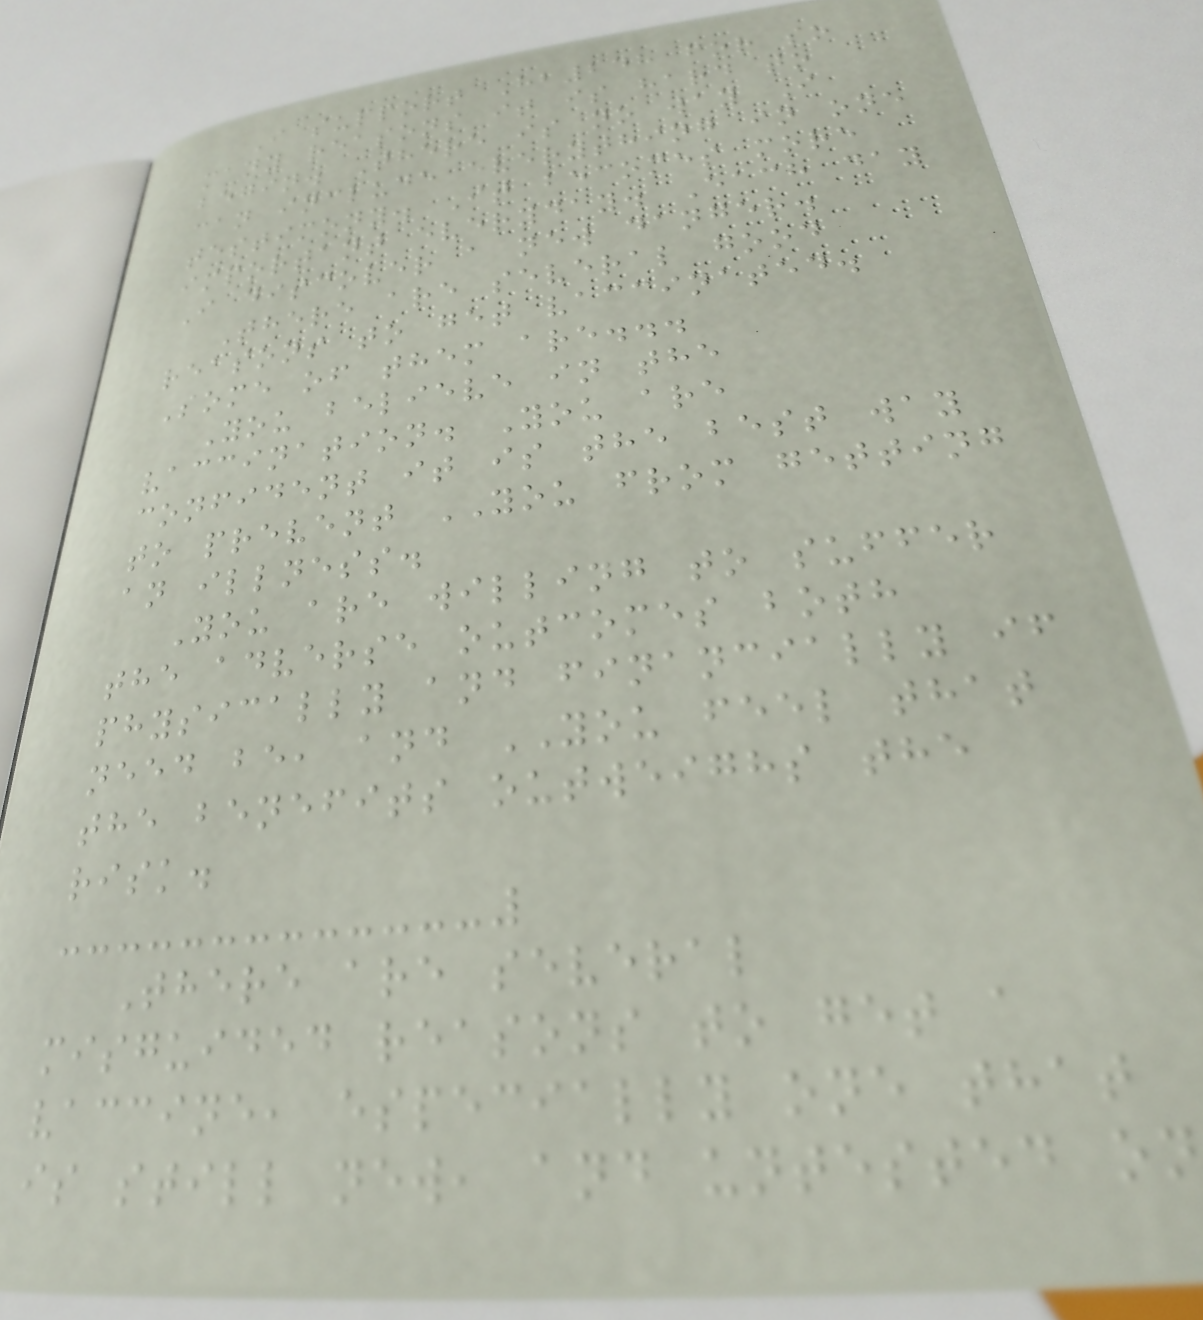I support Hb248 for so
many reasons it is hard to
begin. There is no way I
can include everything in one
testimony. It becomes more
important everyday. Each day
I discover a new danger.
There are several good
reasons to get vaccinated.
Some of them are...
You believe in the
vaccination. You are
confident it is the best way
to prevent YOU from getting
an illness.
You are willing to suffer
the adverse outcomes both
physically and financially if
need be, and YOU feel that
the benefits outweighs the
risk.
There are several
misguided reasons to get a
vaccine, especially one that
is still new, and untested on
